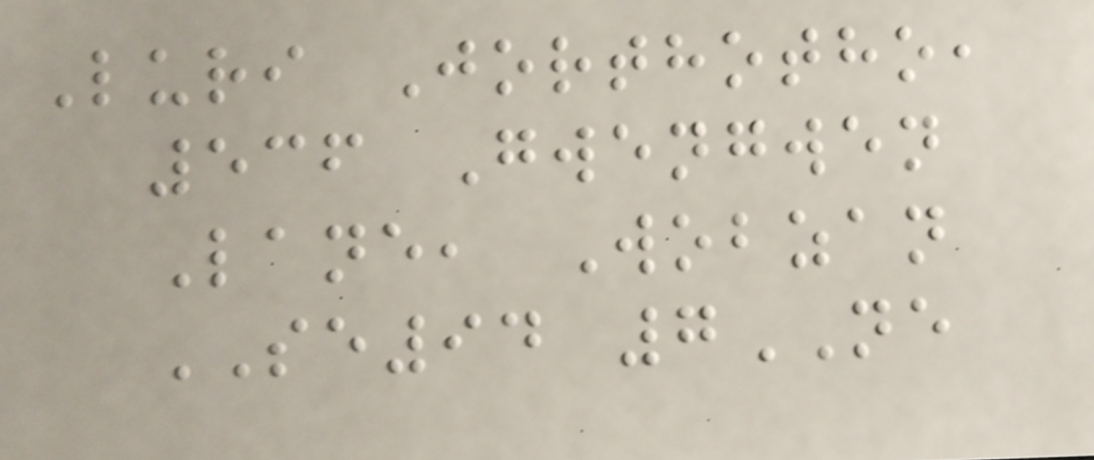Luri Jorthotho,
536 Gwengwen
Lane, Wobzan
SE94 7NE
